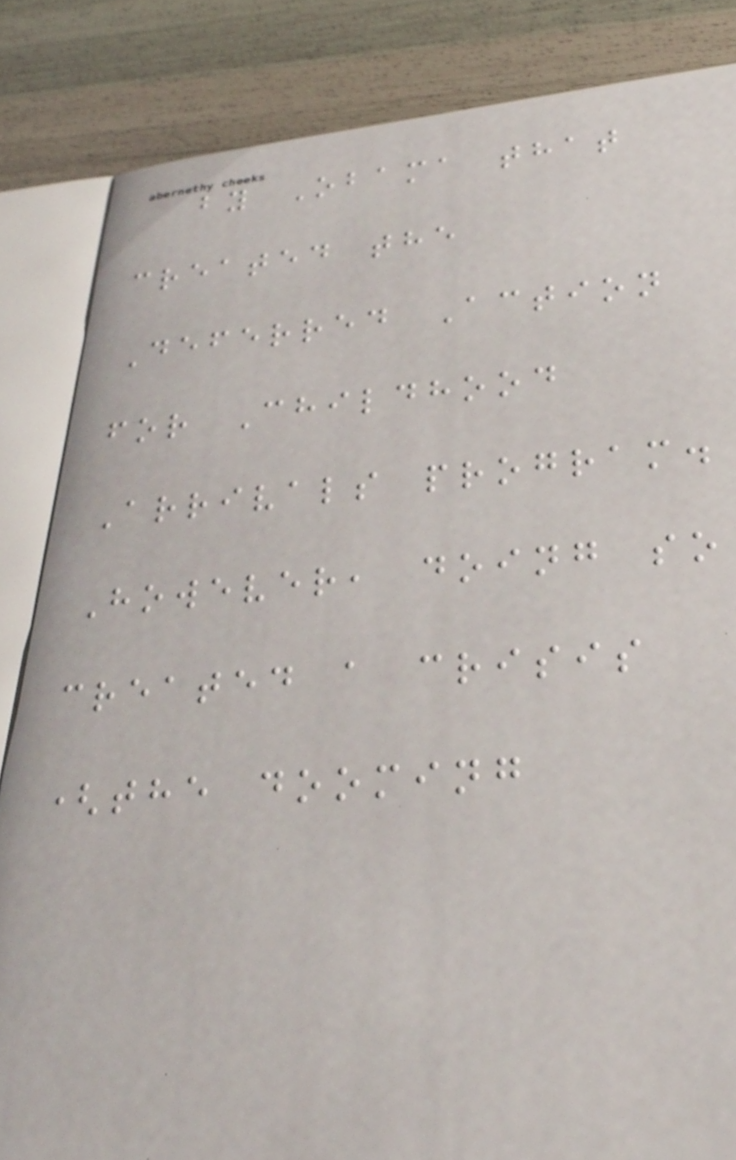by Obama that
created the
Deferred Action
for Childhood
Arrivals program.
However, doing so
created a crisis
(the dooming
